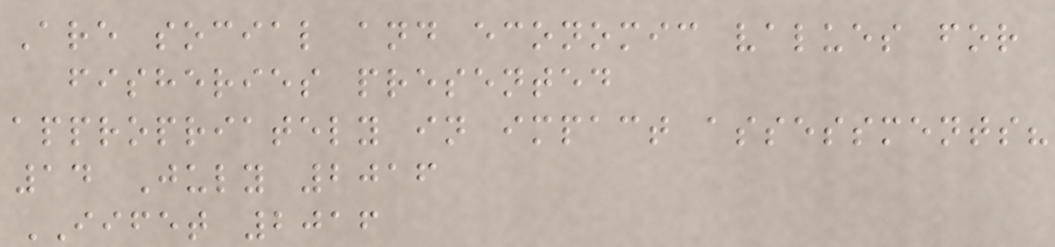Are social and economic values for
fisheries presented
appropriately in impact assessments?
14 July 2016
IIFET 2016
